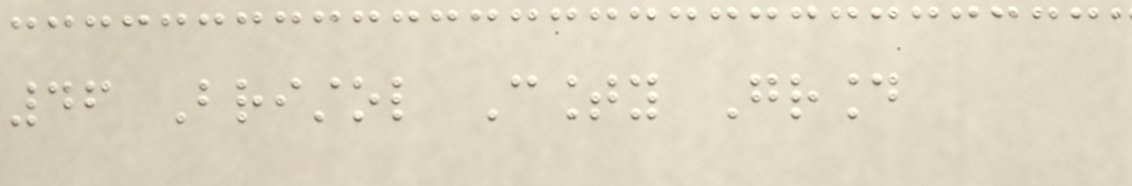46 Bristol County Ground
